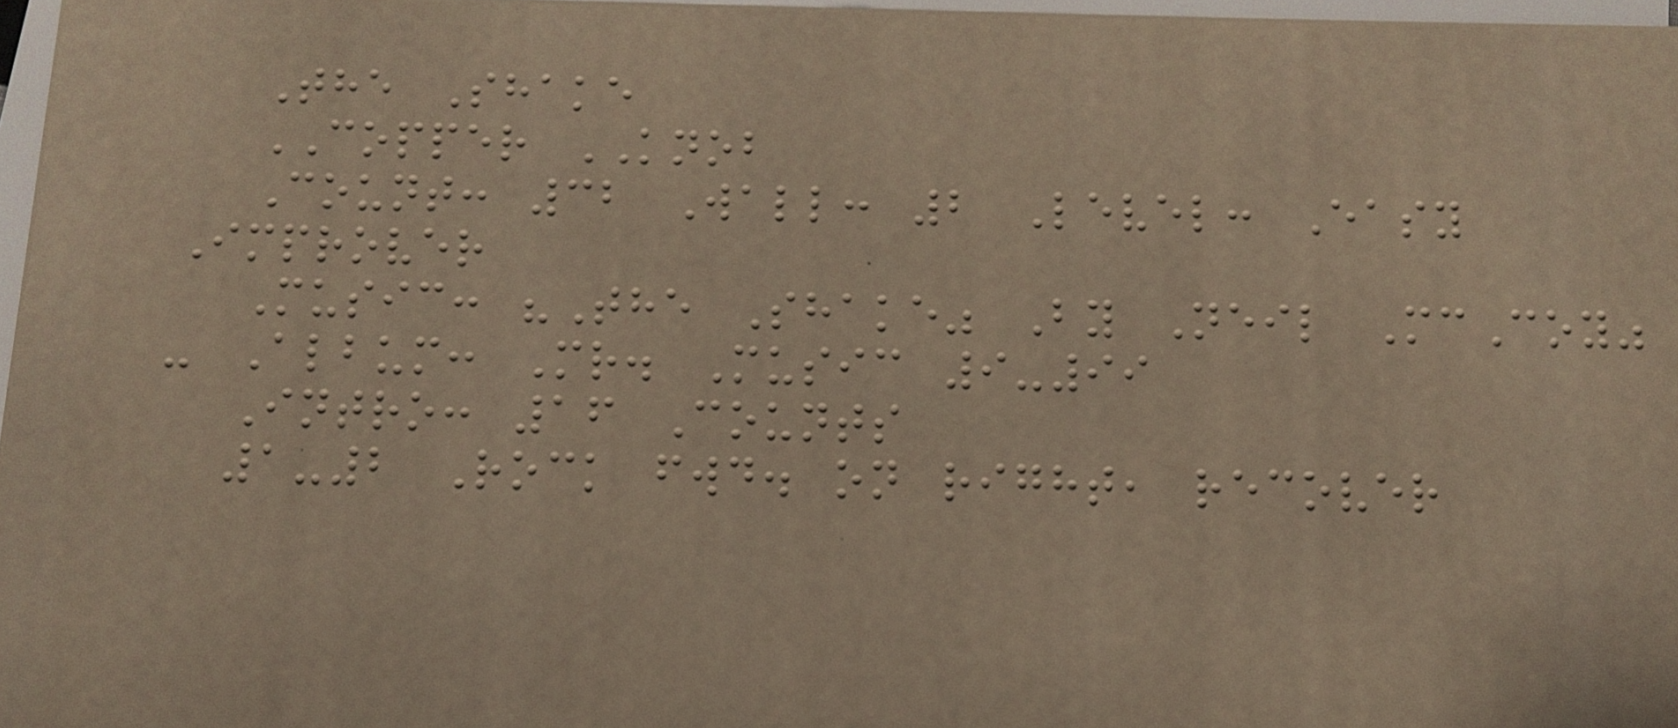The Shake
COPPER KNOB
Count: 32 Wall: 2 Level: Easy
Improver
Music: "The Shake" By Neil McCoy"
- Album: Mr. Music 9-99
Intro: 16 Counts
1-2 Rock fwd. on right, recover
